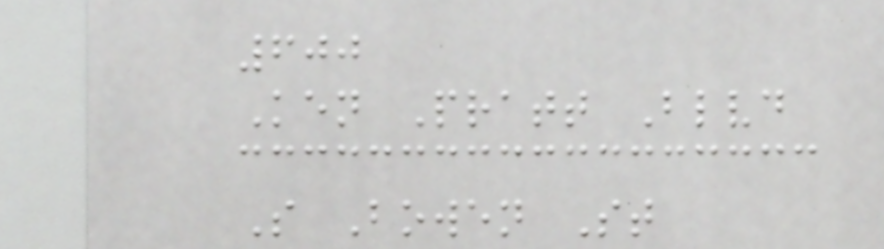600
Ken Pratt Blvd
S Bowen St
